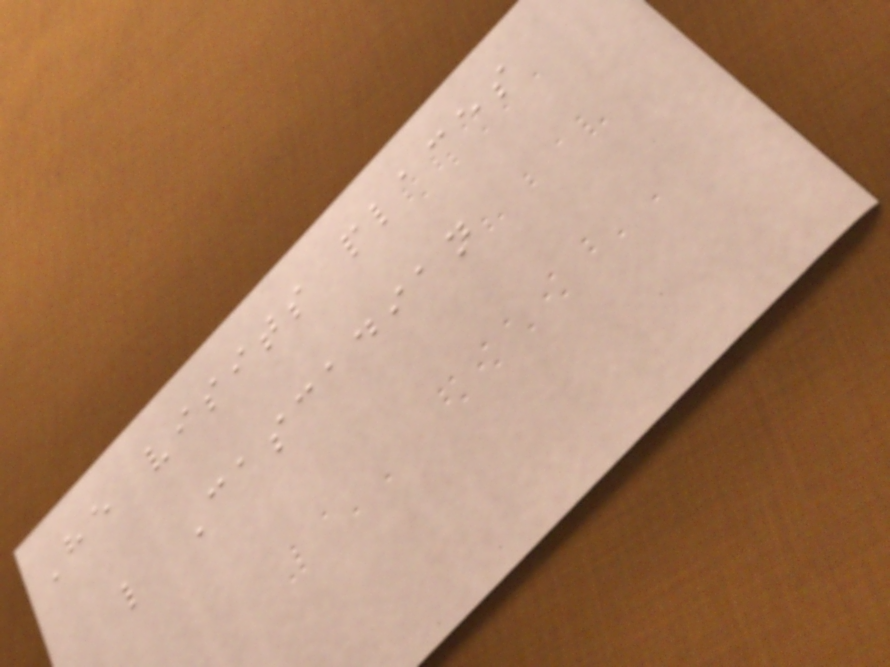He visits places
like Cascadian
